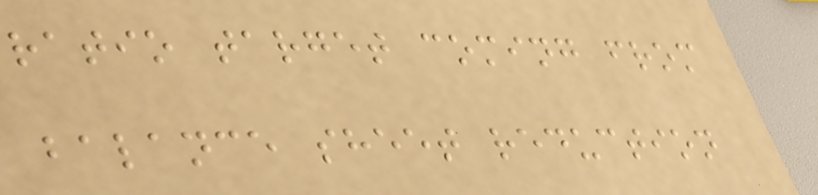ratio target coming from
balance sheet reduction
